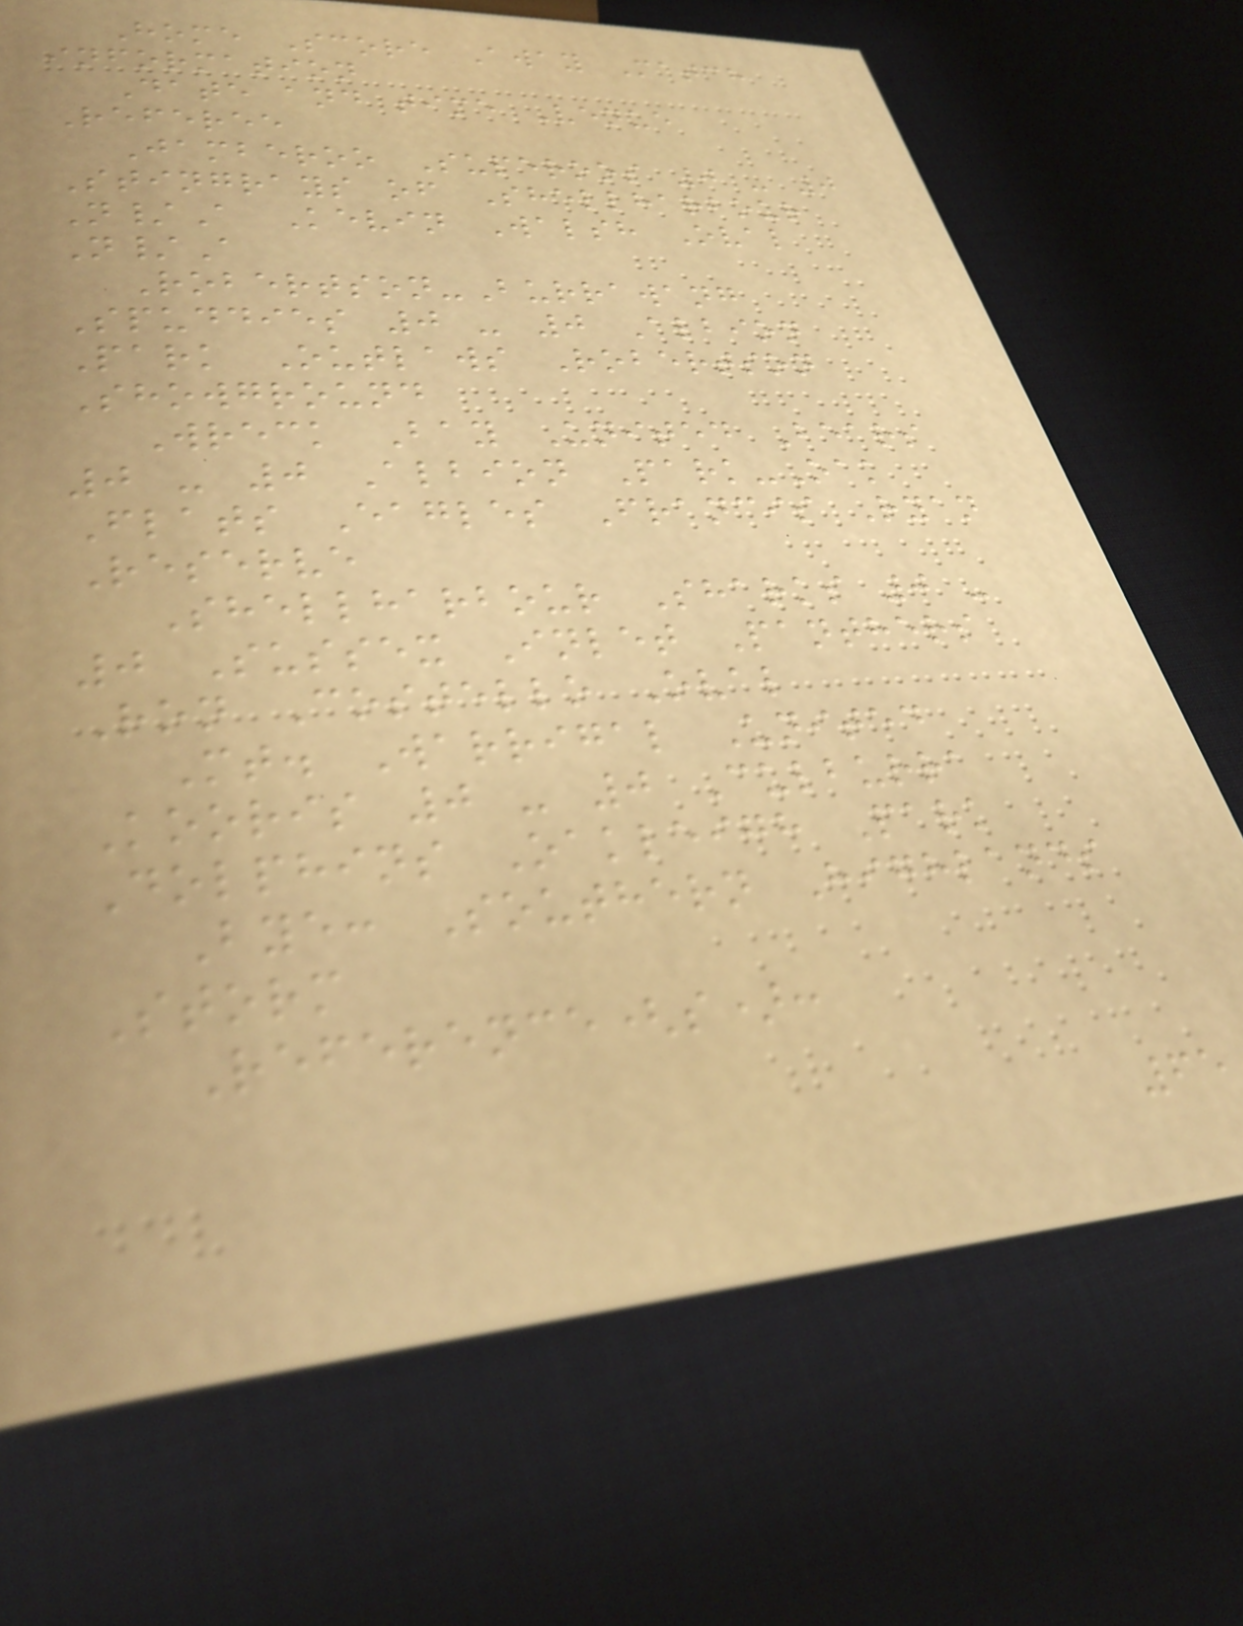Home Score Away Match
information
Date and time Venue
Referee
Jamberoo Superoos 0 - 0
Stingrays of Shellharbour
N/A Kevin Walsh Oval
N/A
Robertson-Burrawang
Spuddies 0 - 0 Albion
Park Outlaws Robertson
Showground
Wreck Bay United Bears
0 - 0 Albion Park-Oak
Flats Eagles Francis Ryan
Reserve
Shellharbour Sharks 0 -
0 Sussex Inlet Panthers
Ron Costello Oval
Mt. Warrigal United
Kooris 0 - 0 Culburra
Dolphins Oakleigh Park
Bye: Southern Highlands
Storm
Reference(s):
65
